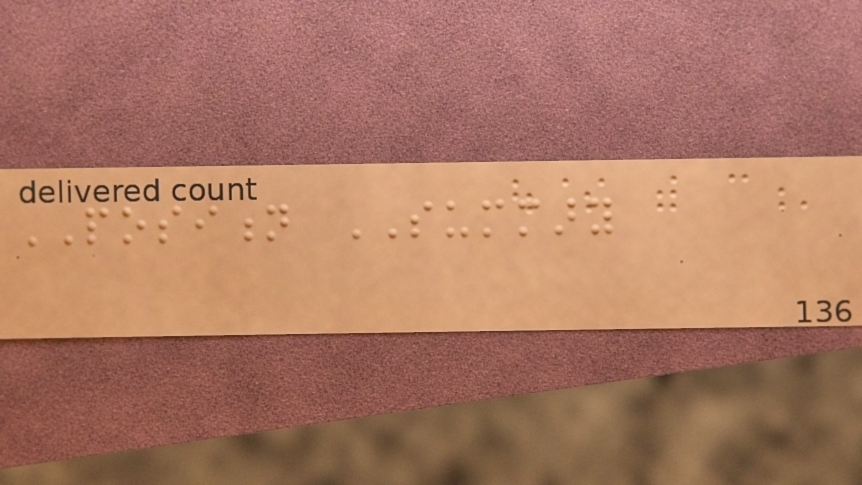POSITION SUMMARY
